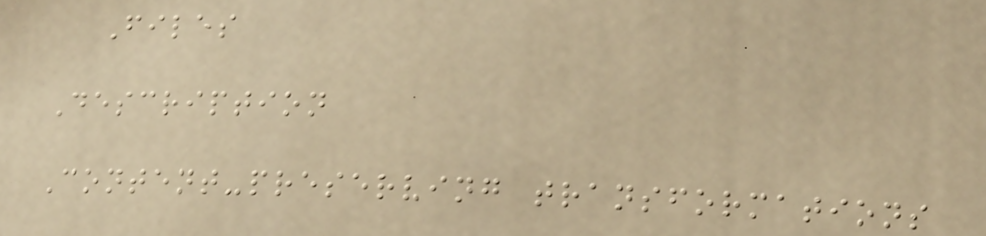Files
Description
Content-preserving transformations
